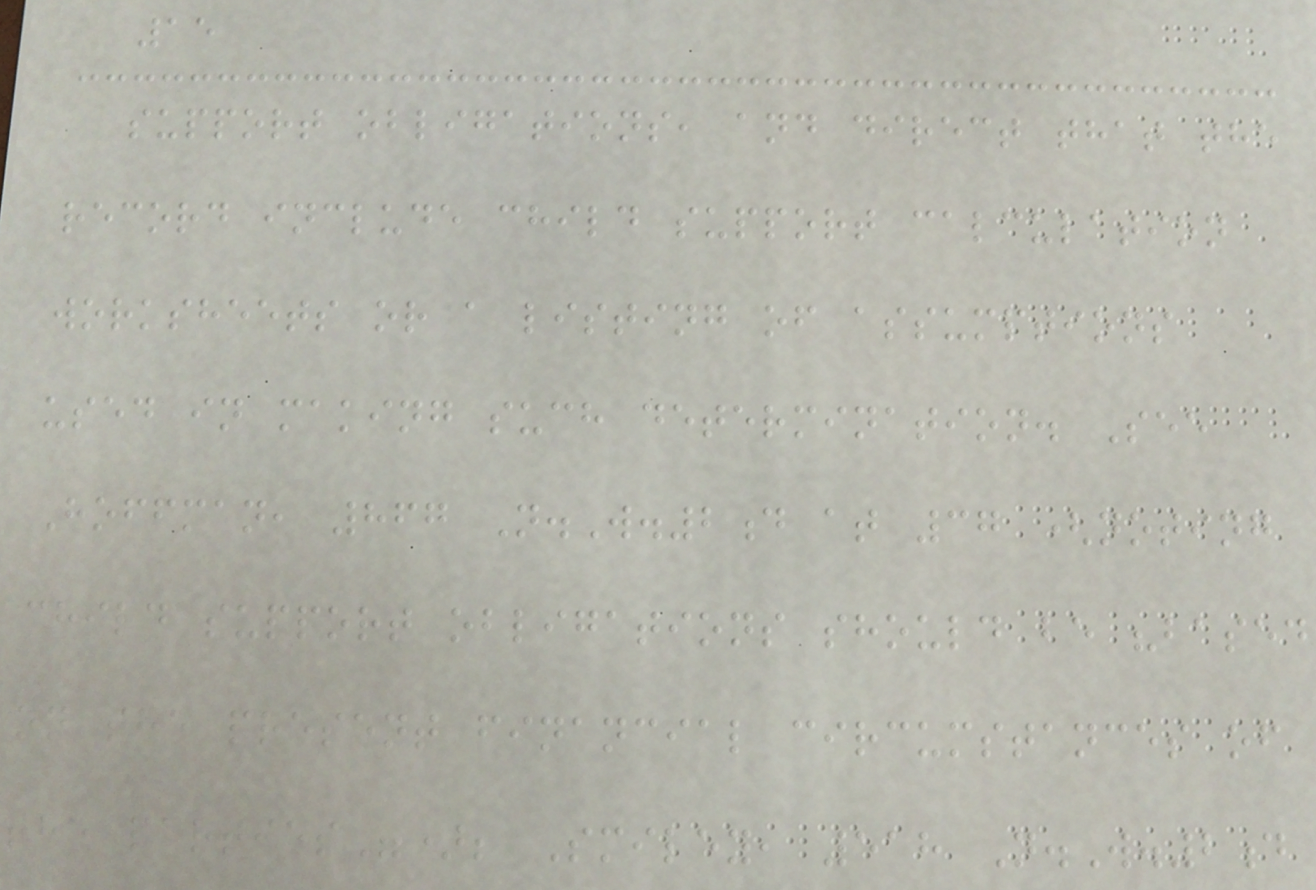15
support obligations, and direct that the
record include child support calculation
worksheets or a listing of assumptions
used in making such determination. See
Hoffman, 867 N.W.2d at 37 (noting
child support obligations should be "based
on the present financial circumstances of
the parties"); Smiley, 518 N.W.2d
